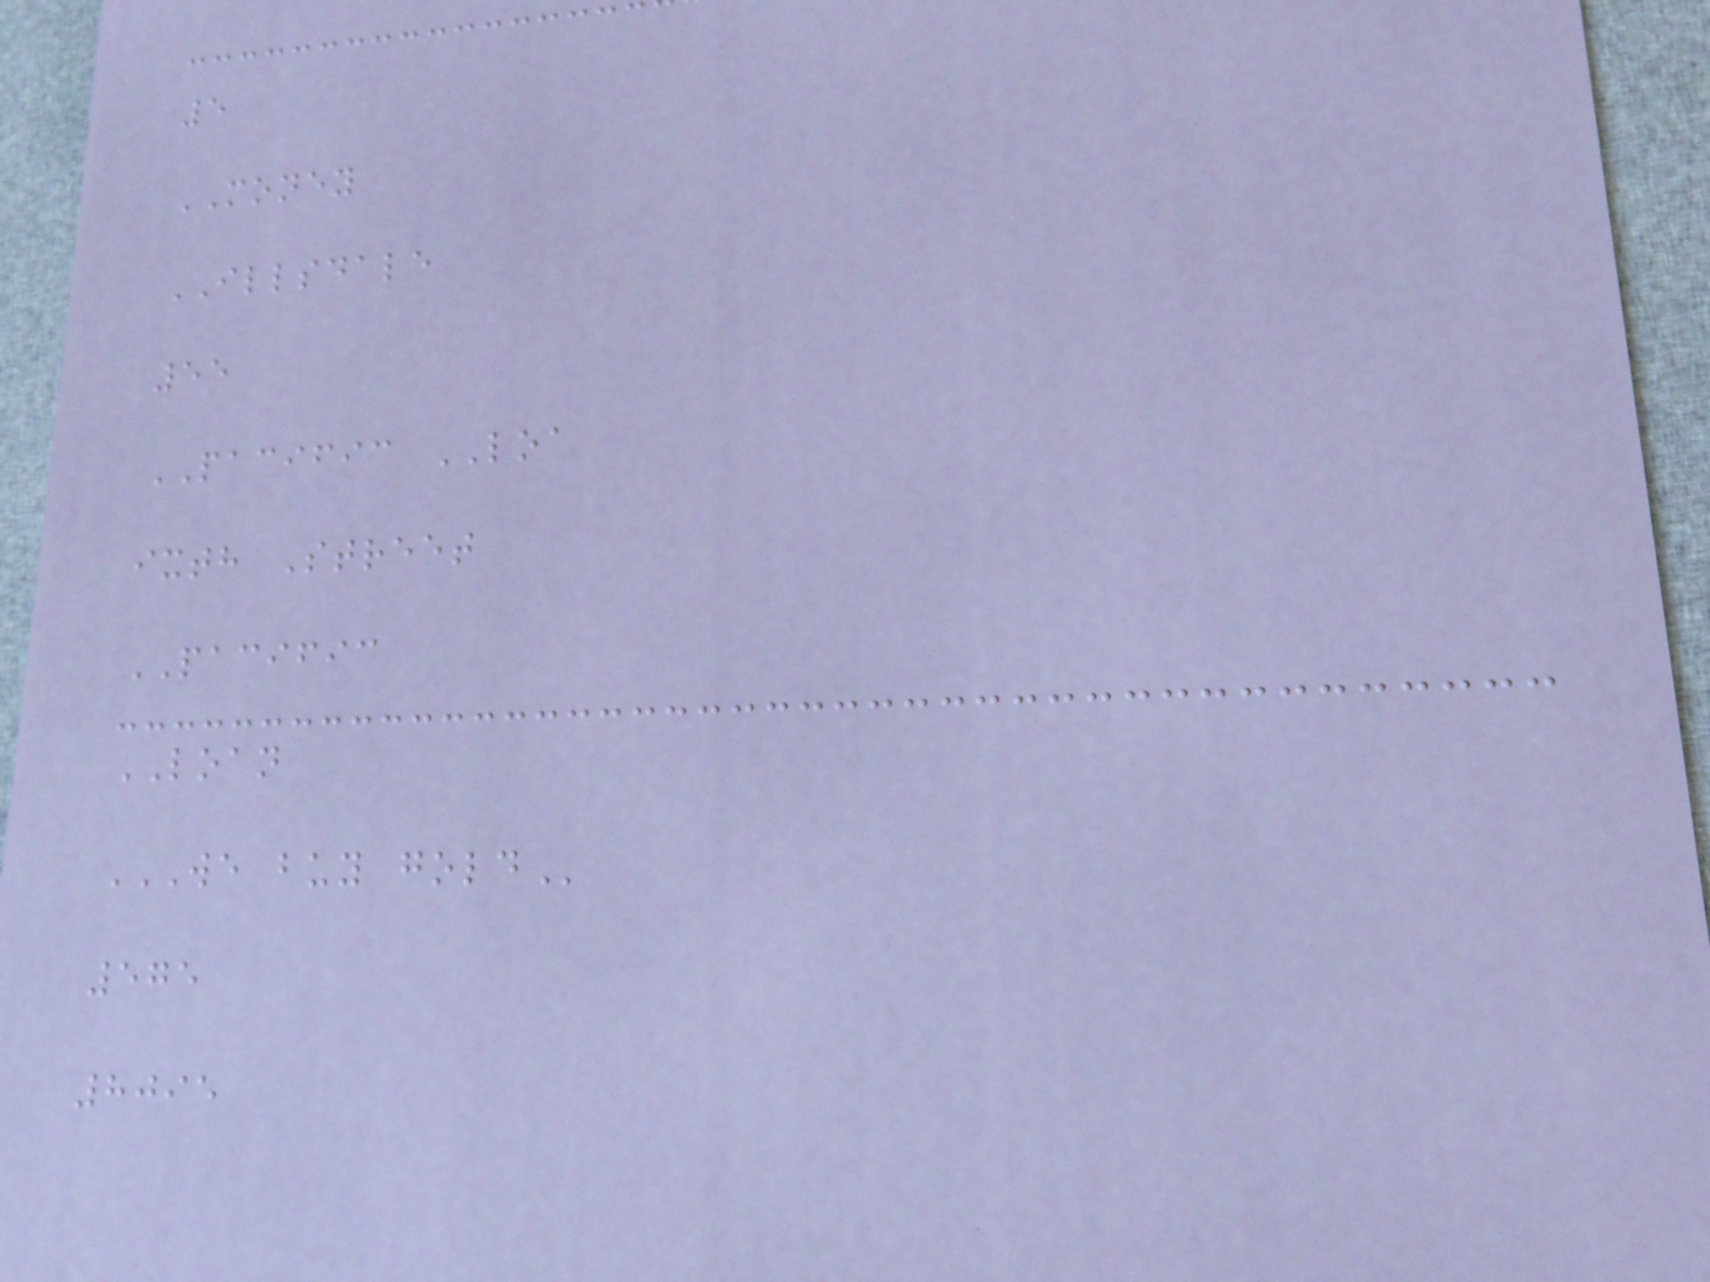5
MONEY
ILLSDALE
55
PACIFIC LOA
ixth Street
PACIFIC
LOAN
WE BUY GOLD
575
8095
